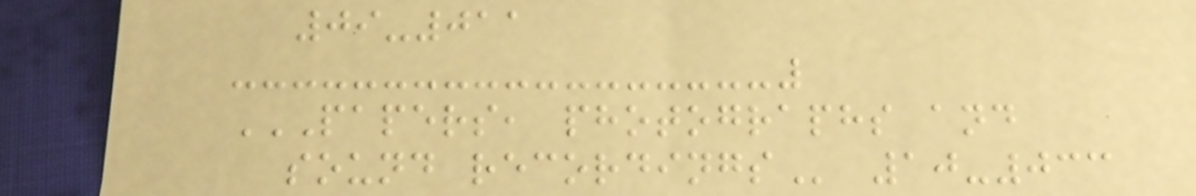09-011
PAPERS, PHOTOGRAPHS AND
SOUND RECORDINGS 10-033
